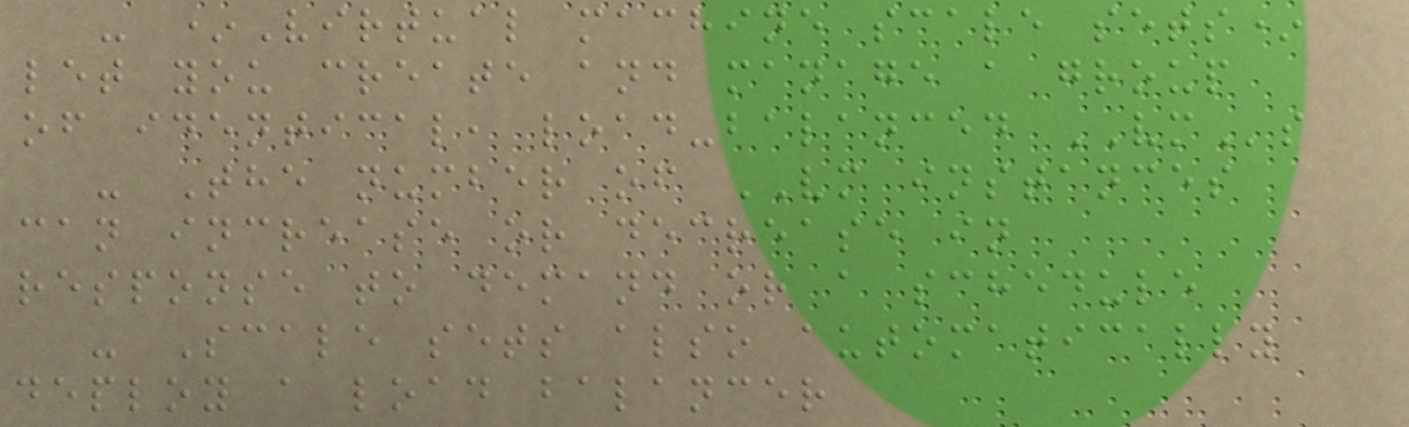- *Virtual machine scale sets*
let you create and manage a group
of identical, load-balanced VMs
- The number of VM instances
can increase or decrease in
response to demand or a schedule
- Scale sets also automatically
deploy a load balancer
